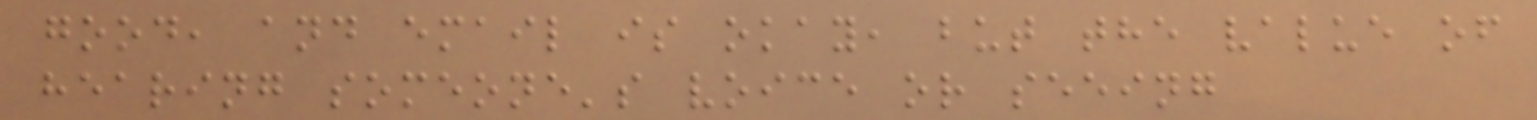good, and email is okay, but the value of
hearing someone's voice or seeing
